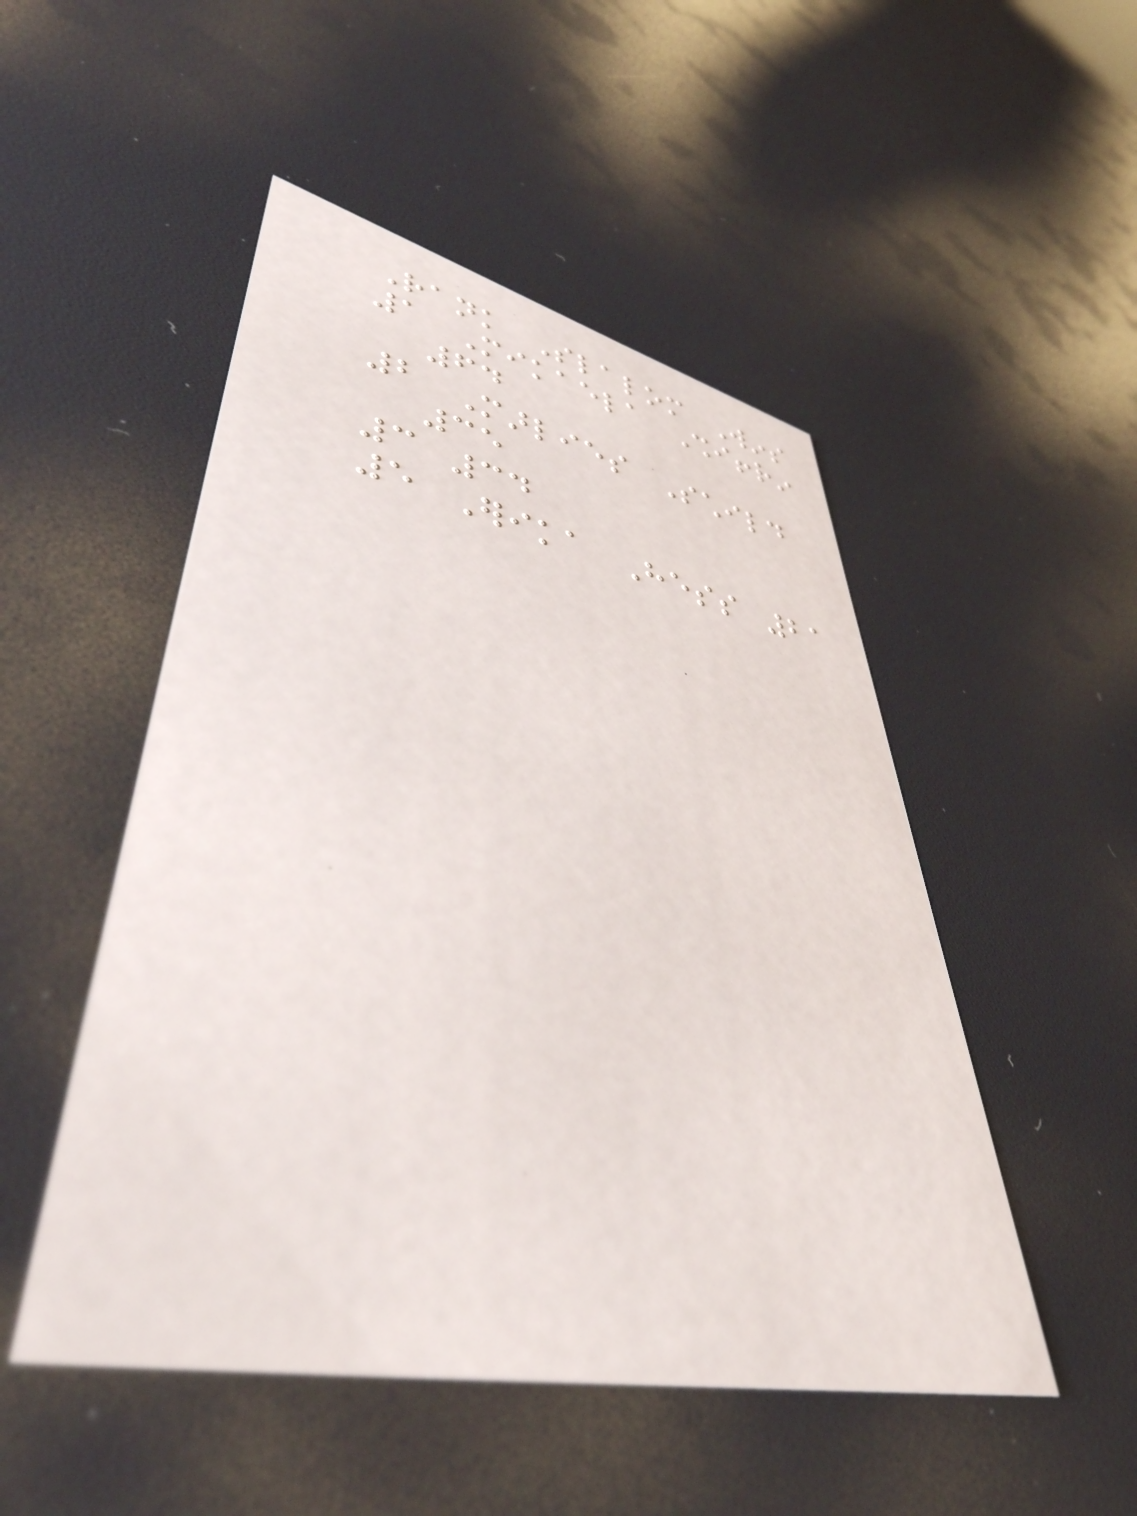Rank Slalom Wins
1 Mikaela Shiffrin
64
2 Marlies Schild
35
3 34
5 Erika Hess 21
